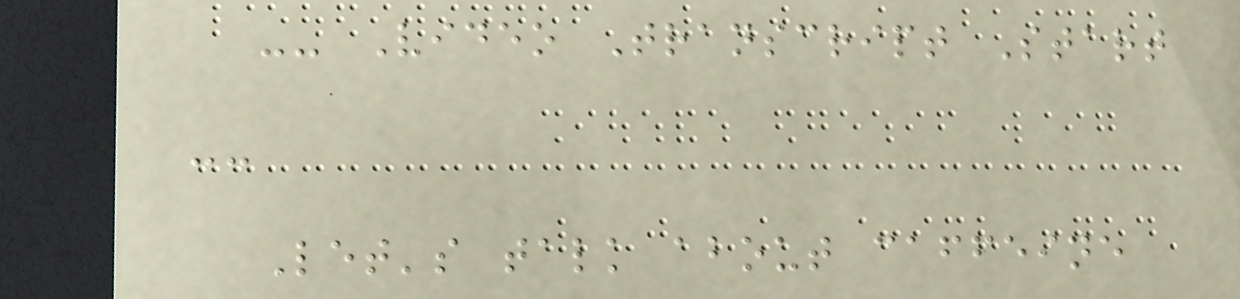-- Video Transcript Start
--
Let's talk about caffeine
